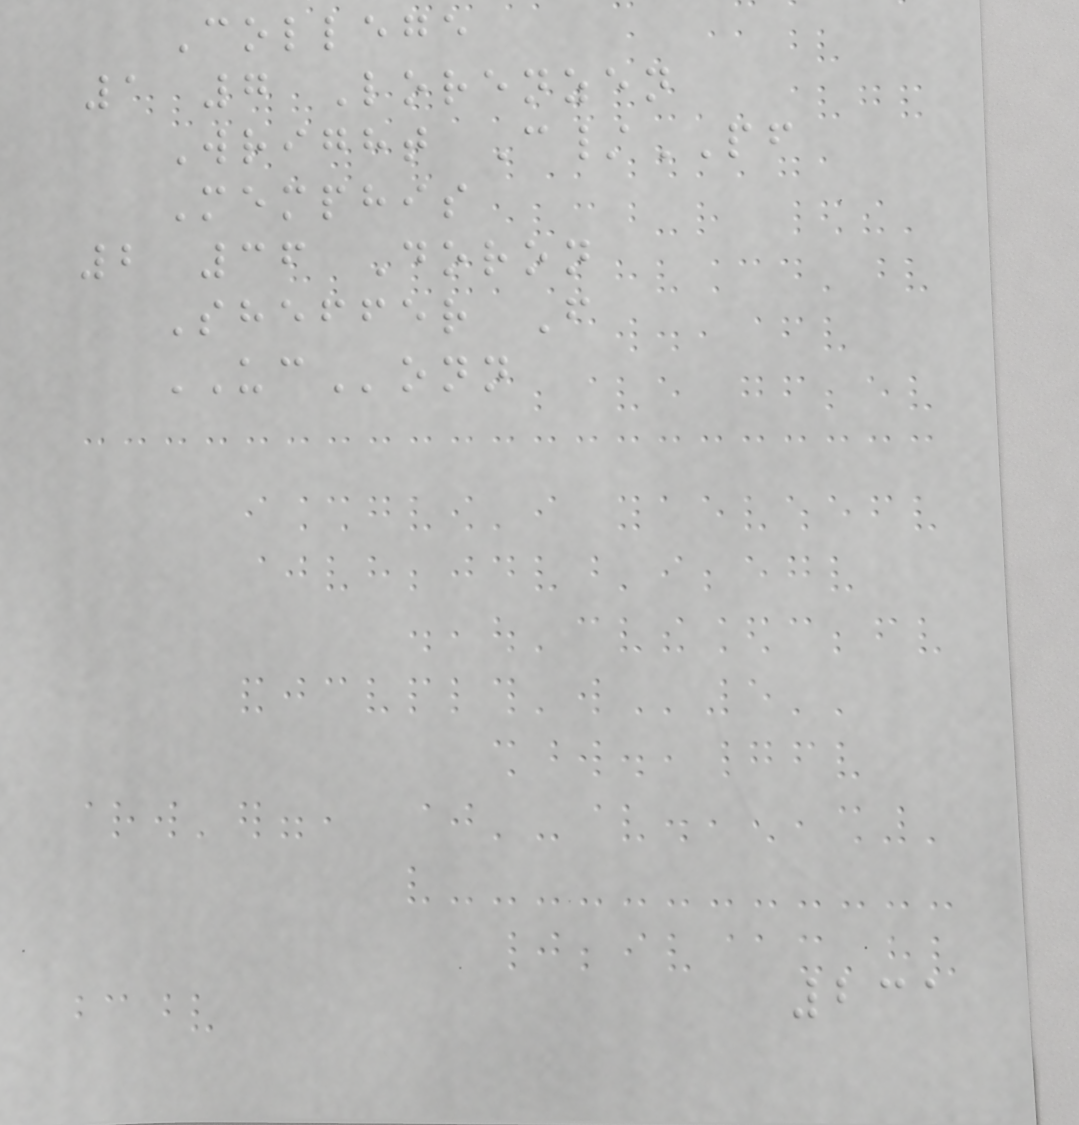College
1 7 Lorenzen
Wright C/PF
Memphis
2 36 Doron
Sheffer F
UConn
231
